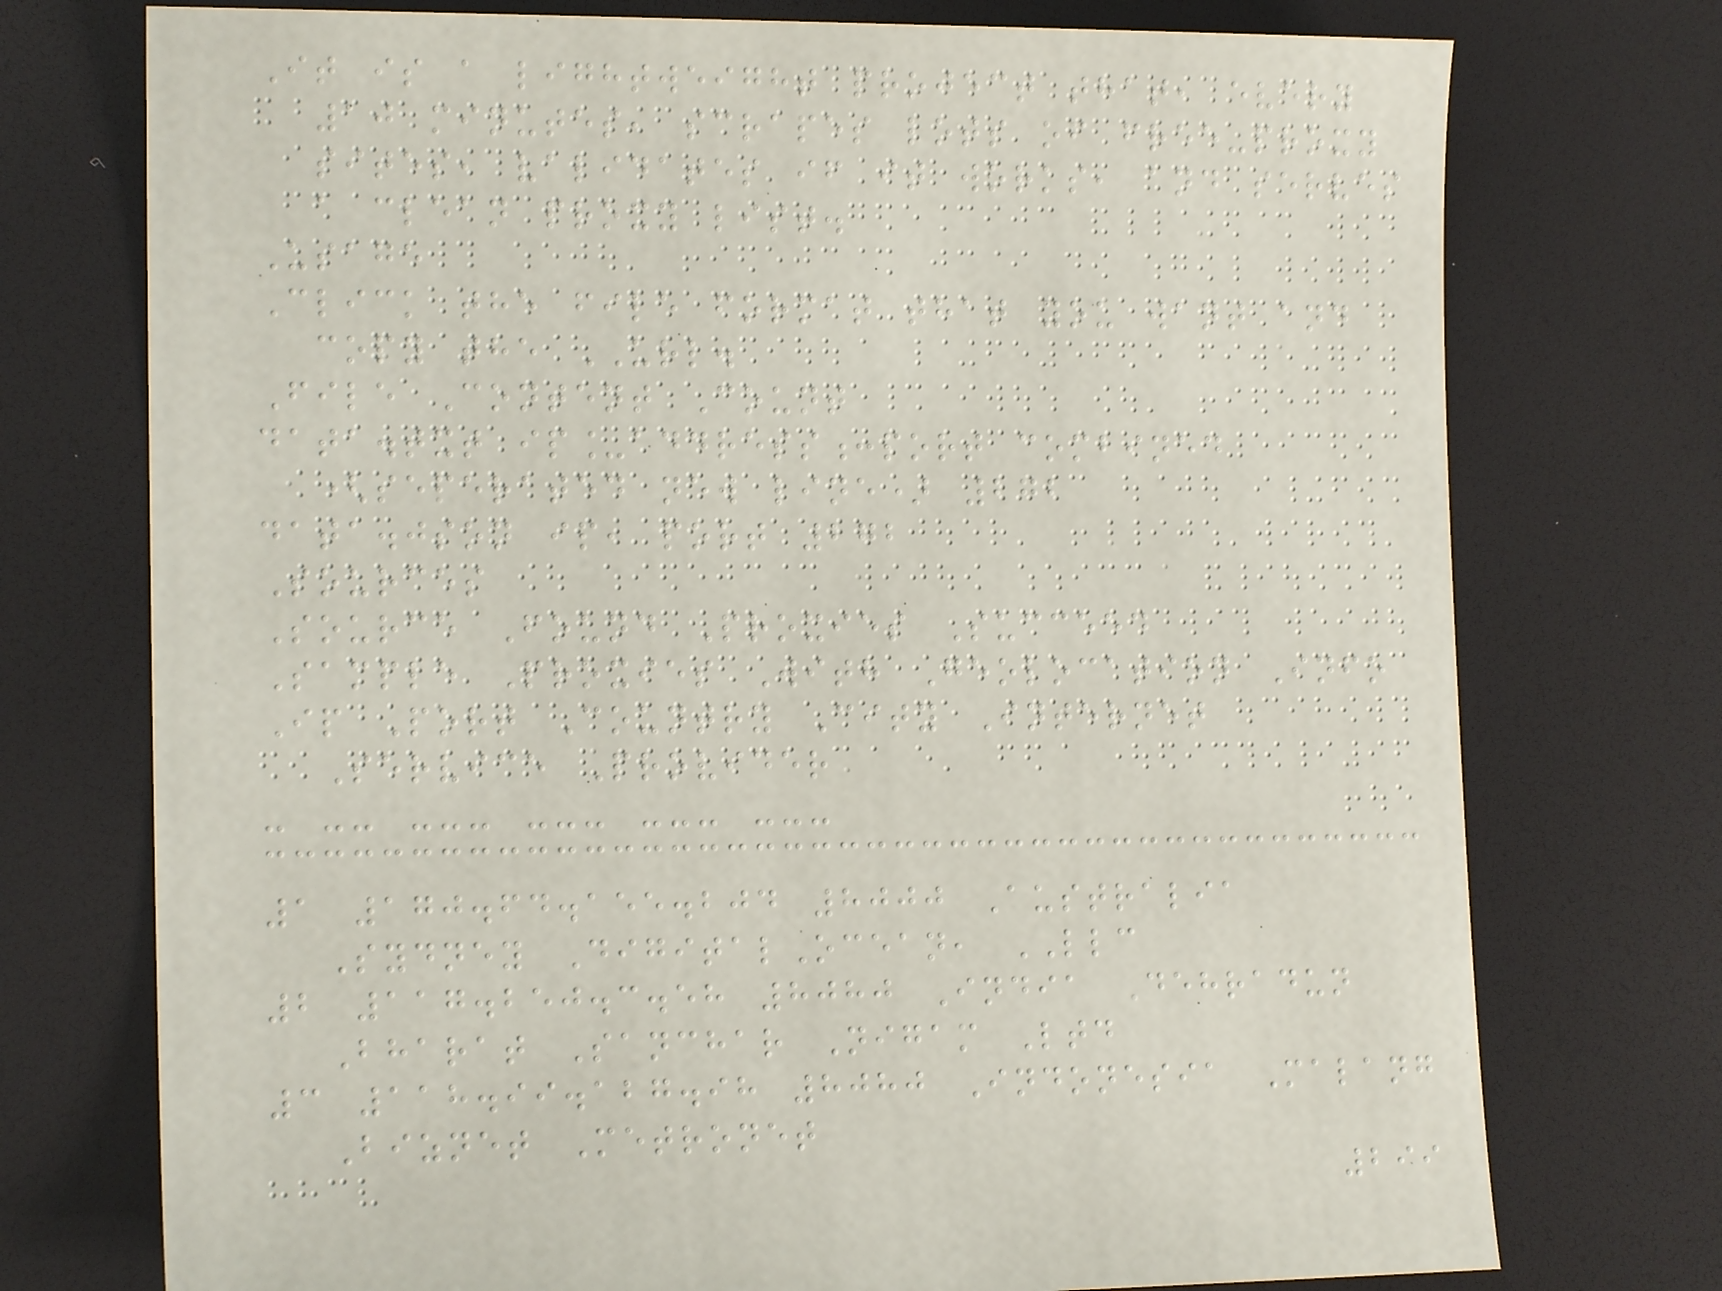It is a lightweight project that, every
10 minutes, scrapes lots of free-proxy
sites, validates if it works, and serves
a clean proxy list.
Usage
Click the file format that you want and
copy the URL.
File Content Count
data.txt ip_address:port combined
(seperated new line) 272
data.json ip, port 272
Sources
Source Found Proxies Succeed
Sample Proxies With Geolocation Info
Ip Port Country City Internet
Service Provider
- -- --- --- --- ---
1 170.64.155.204 8000 Australia
Sydney DigitalOcean, LLC
2 117.250.3.58 8080 India Dehradun
Bharat Sanchar Nigam Ltd
3 118.99.127.98 8080 Indonesia Malang
Biznet Metronet
299
